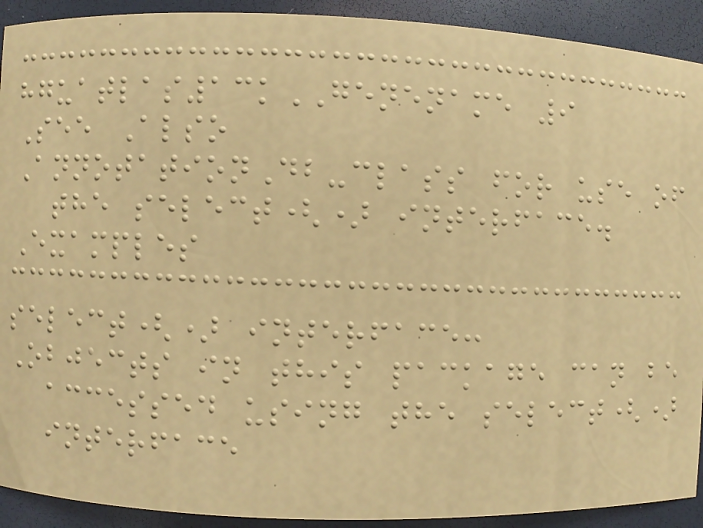hguatlas13kGENENAME 9
See Also
AnnotationDb-class for use of
the select() interface.
Examples
select() interface:
Objects in this package can be
accessed using the select()
interface
